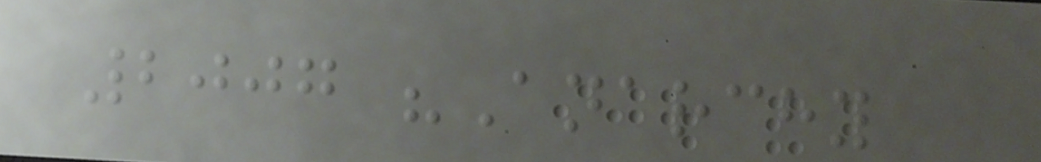2007 "Anarchy
